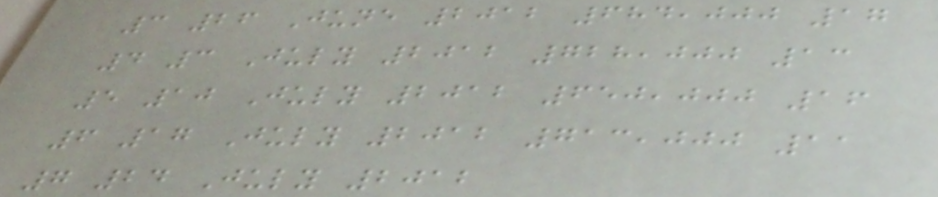3 26 June 2012 684,000 17
4 3 July 2012 728,000 13
5 10 July 2012 650,000 16
6 17 July 2012 713,000 11
7 24 July 2012
